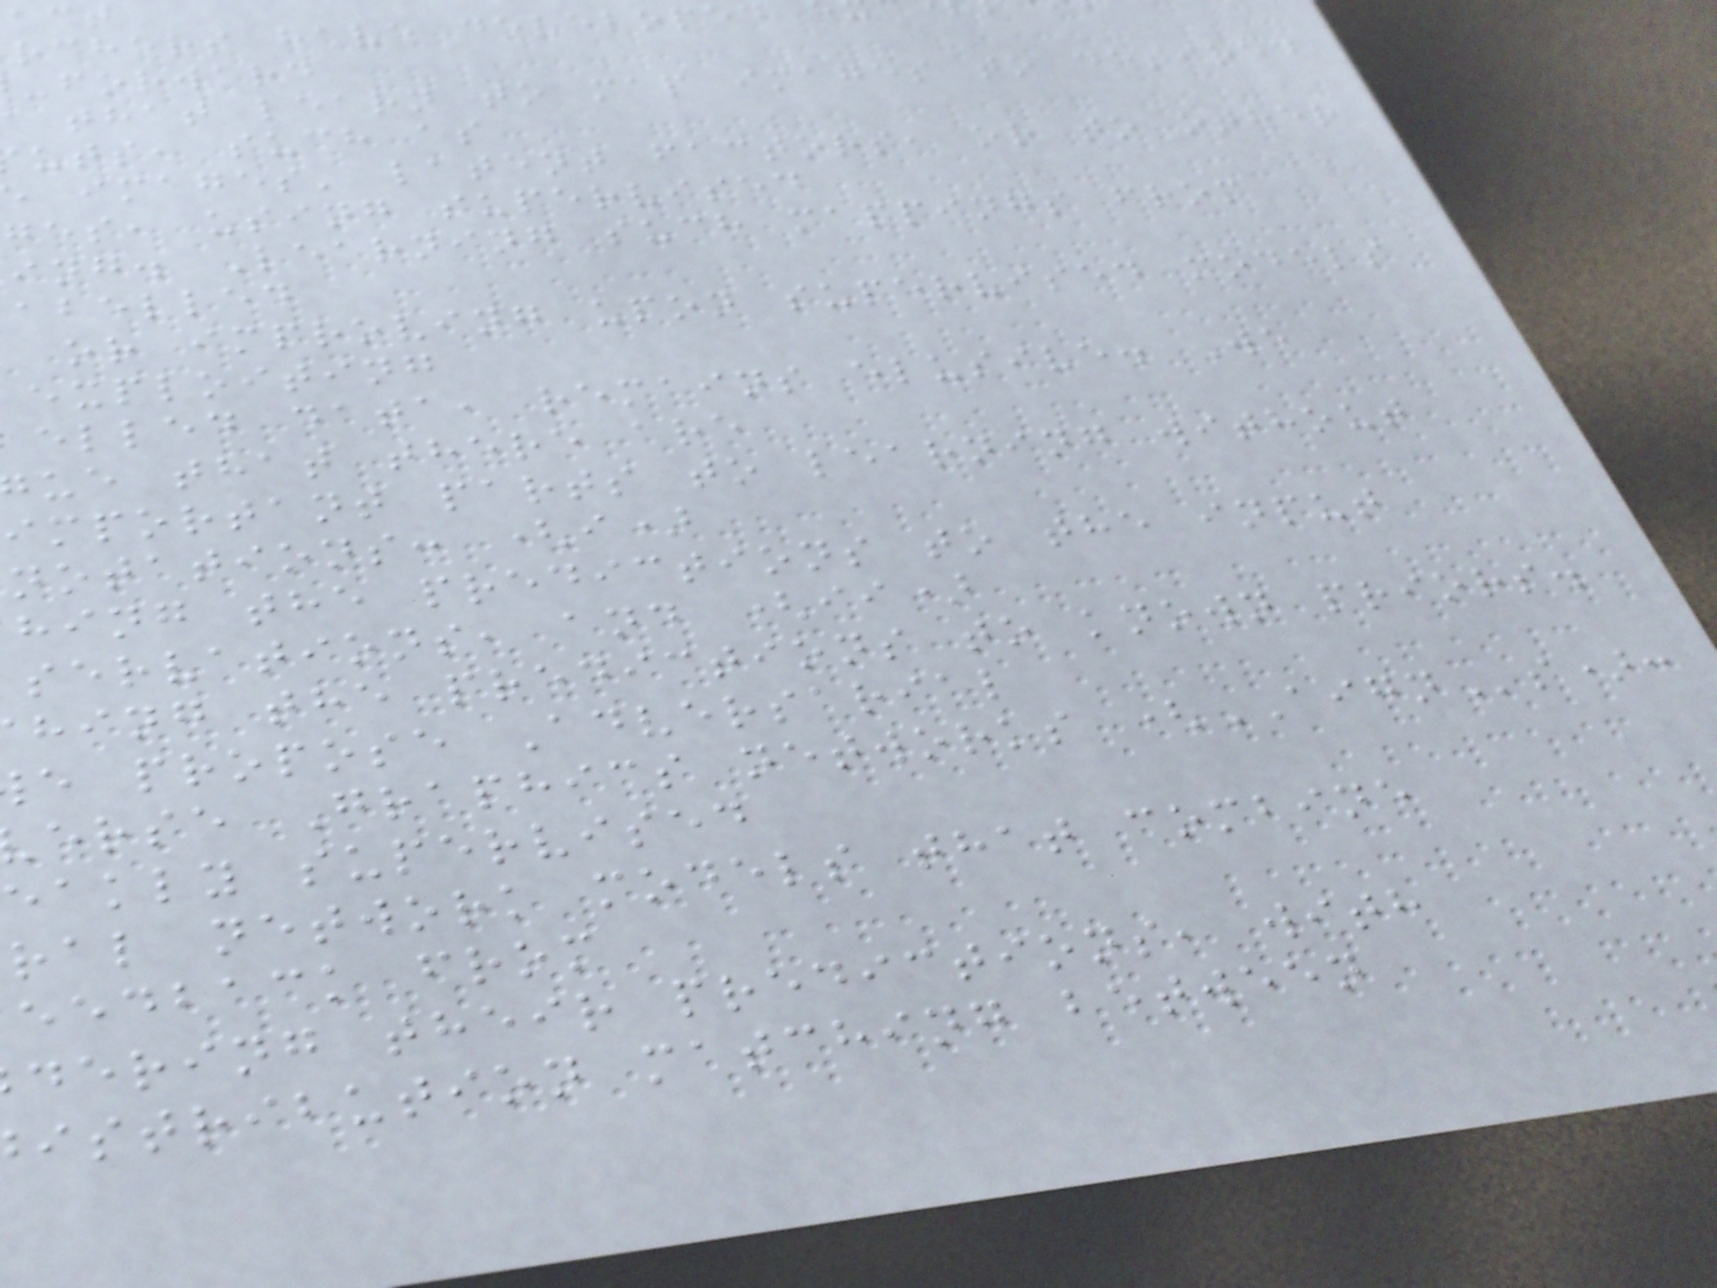rchers have developed
-forward
that learn to map images to desired
uts, such as
images' latent factors, or to other
ges, using supervised
ing. Learning such mappings from
abelled
or improving upon supervised models
exploiting
elled data, remains elusive. We
ue that there are
important parts to learning without
notations: (i)
hing the predictions to the input
servations, and (ii)
hing the predictions to known priors.
e propose Adversarial
erse Graphics networks (AIGNs):
eakly supervised
ral network models that combine
eedback from
dering their predictions, with
istribution matching between
